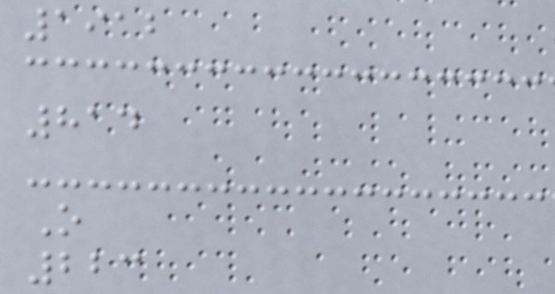1912
814
O
223
